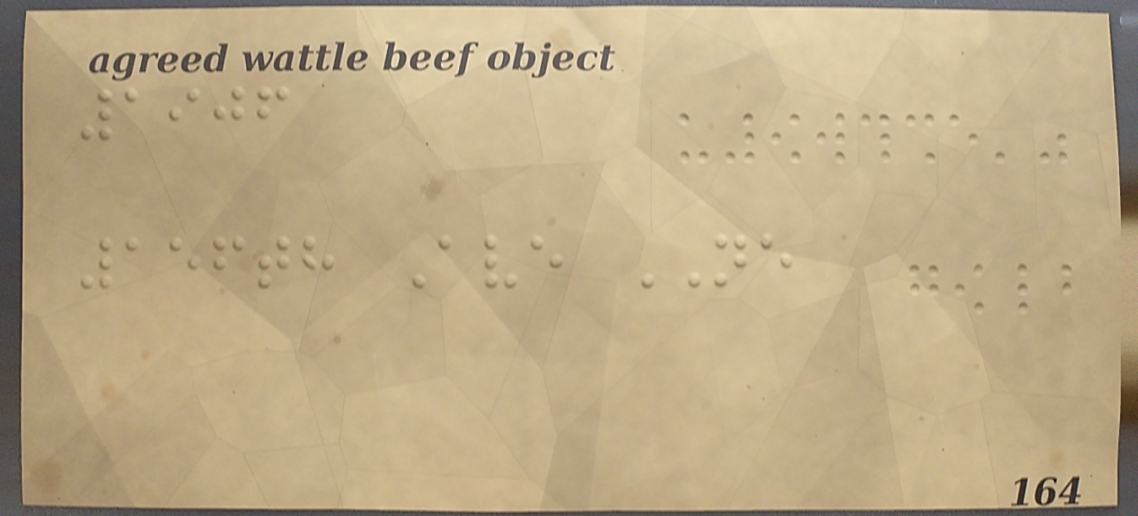1906
156th Ave NE
